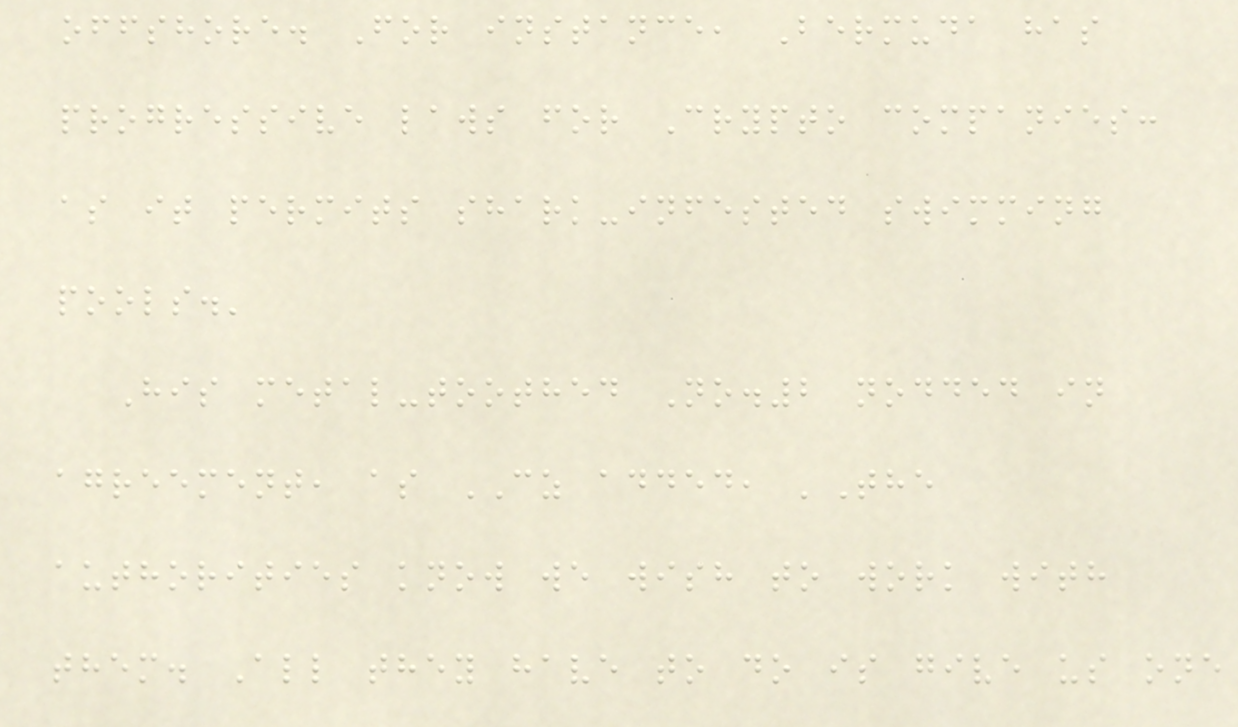offshore. For instance, Bermuda has
progressive laws for Crypto companies:
as it permits shark-infested swimming
pools.'
His metal-toothed No.2 nodded in
agreement, as CZ added, 'The
authorities know we wish to work with
them. All they have to do is give us one
